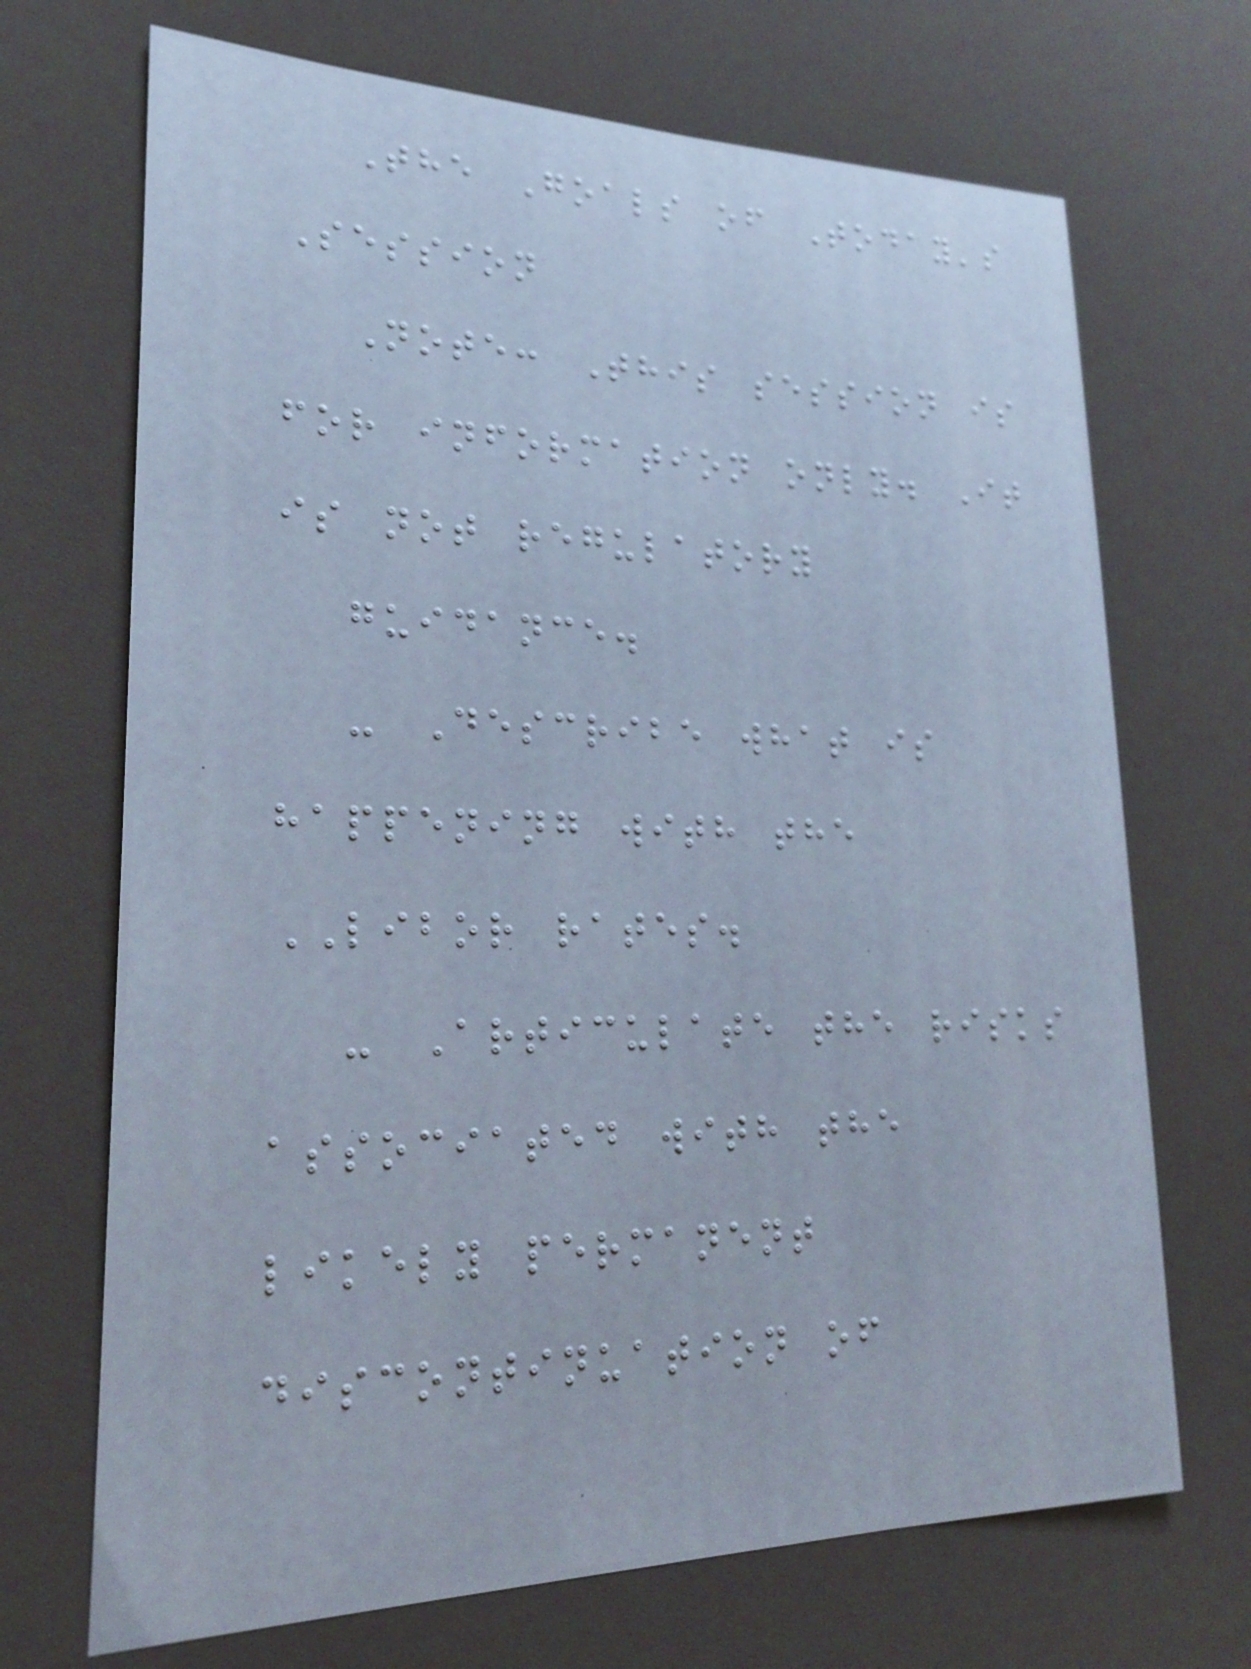The Goals of Today's
Session
Note: This session is
for information only. It
is not regulatory
guidance.
- Describe what is
happening with the
LIBOR rates.
- Articulate the risks
associated with the
likely permanent
discontinuation of
